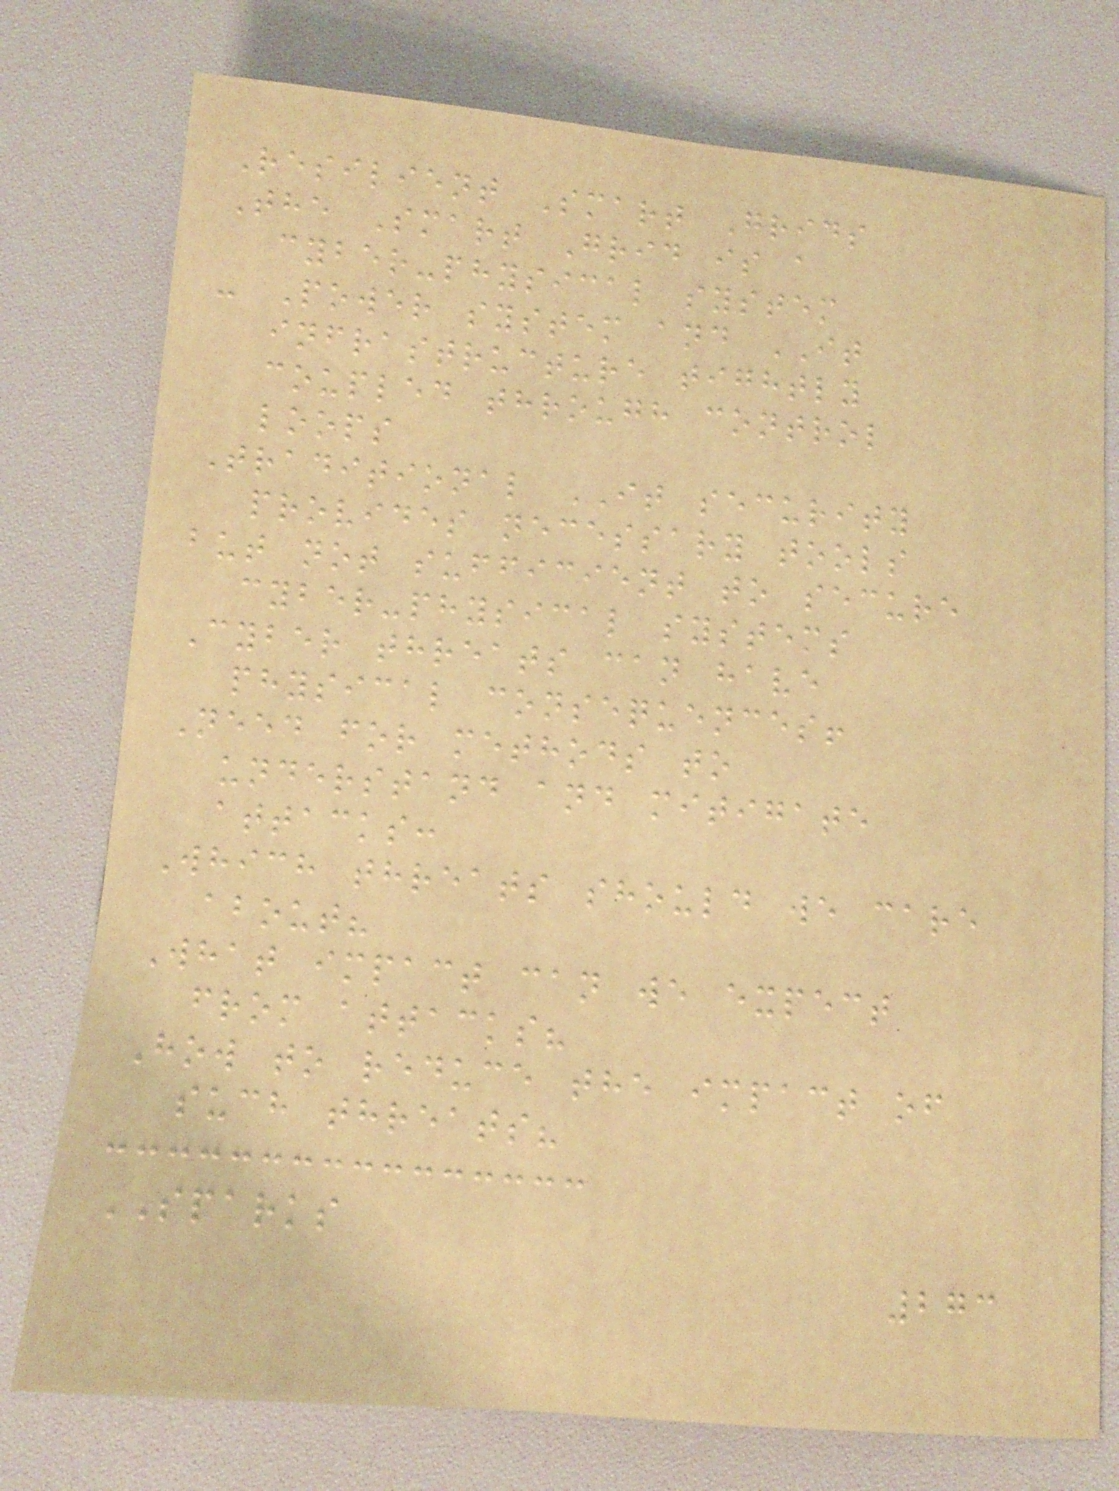Resilient Smart Grids
The Smart Grid is a
cyber-physical system
- Power system and IT
infrastructure tightly
coupled through control
loops
Traditional IT security
provides necessary tools
but not sufficient to secure
cyber-physical systems
Cyber threats can have
physical consequences!
Need for methods to
understand and mitigate
attacks:
Which threats should we care
about?
What impact can we expect
from attacks?
How to reduce the impact of
such threats?
SPARKS
273
